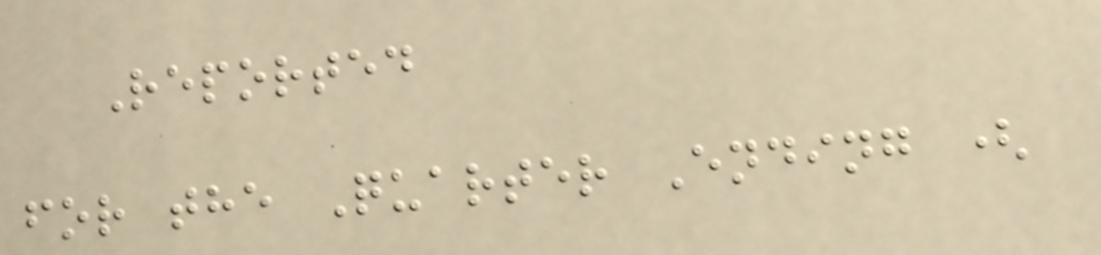Reported
for the Quarter Ending (
